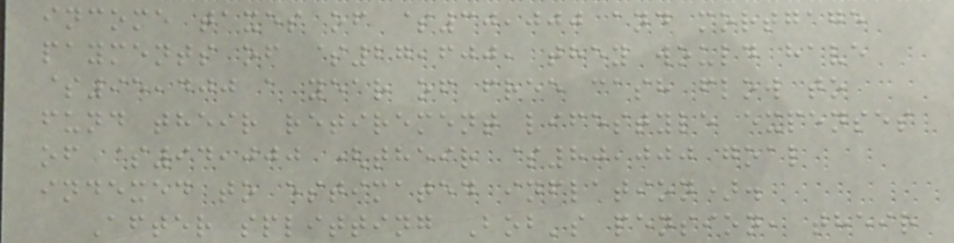income taxes of $30,000 and mortgage
payments of $27,600, they would have
$95,400 a year of free cash flow to
fund their retirement lifestyle expenses
of $94,000 (their $80,000 goal
indexed to estimated inflation).
After splitting Bob's pension, their
